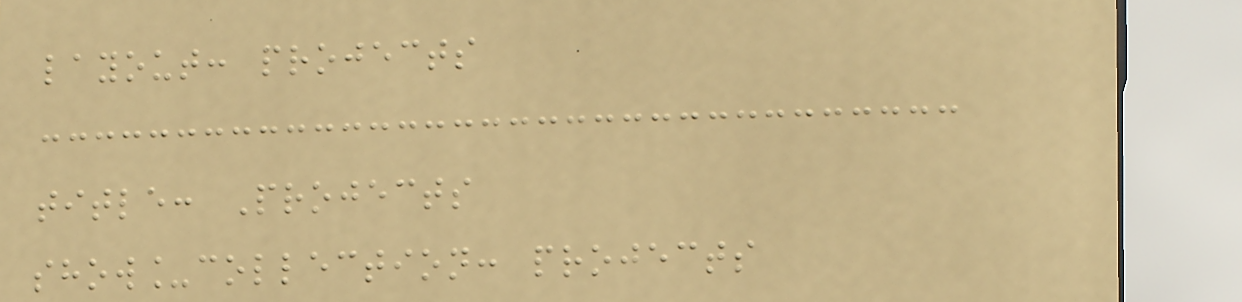layout: projects
title: Projects
show_collection: projects
